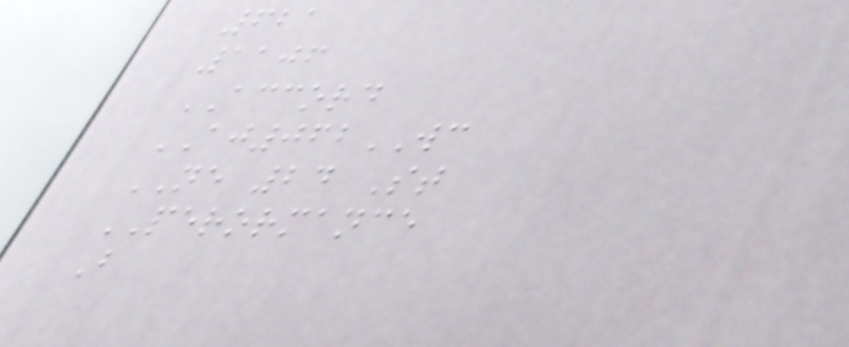621
1106
ACCORD
AJ062WC
NE 24 St
PERORMANCE
B
